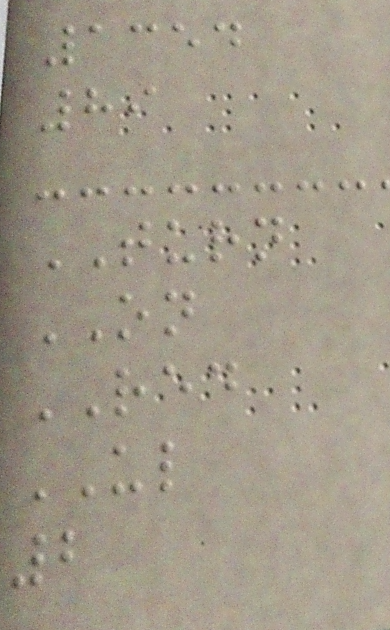1354
89
TURN
ON
RED
UL
2
